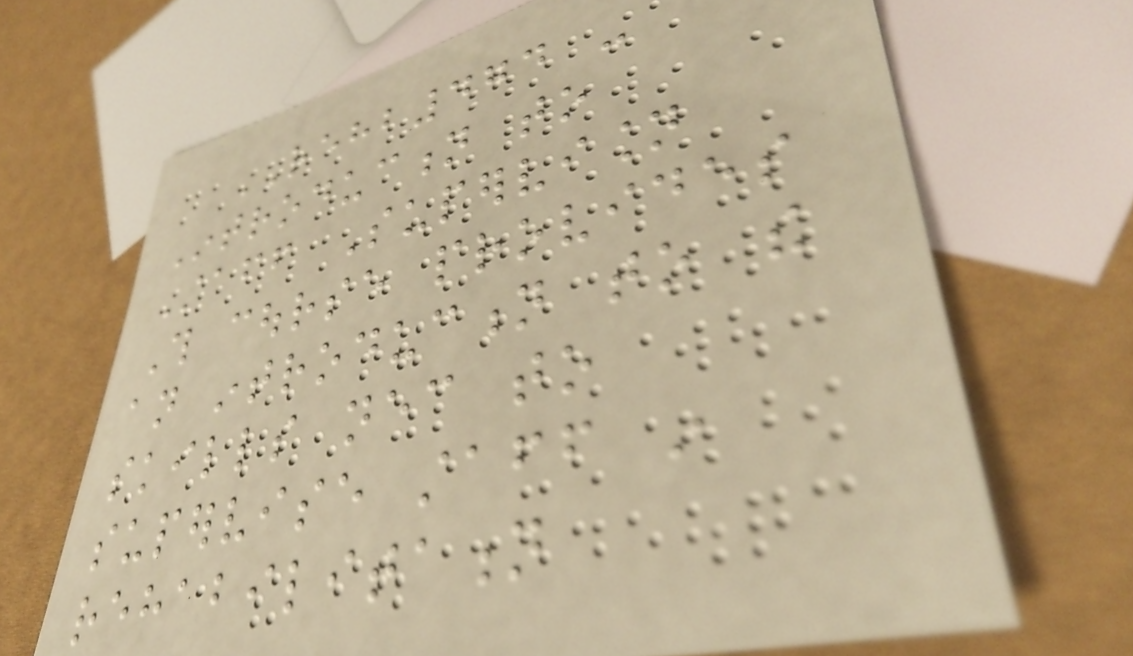REHB474 -
Introduction to
Staff Supervision
This course provides
an introduction to the
skills necessary to
supervise staff in
rehabilitation
